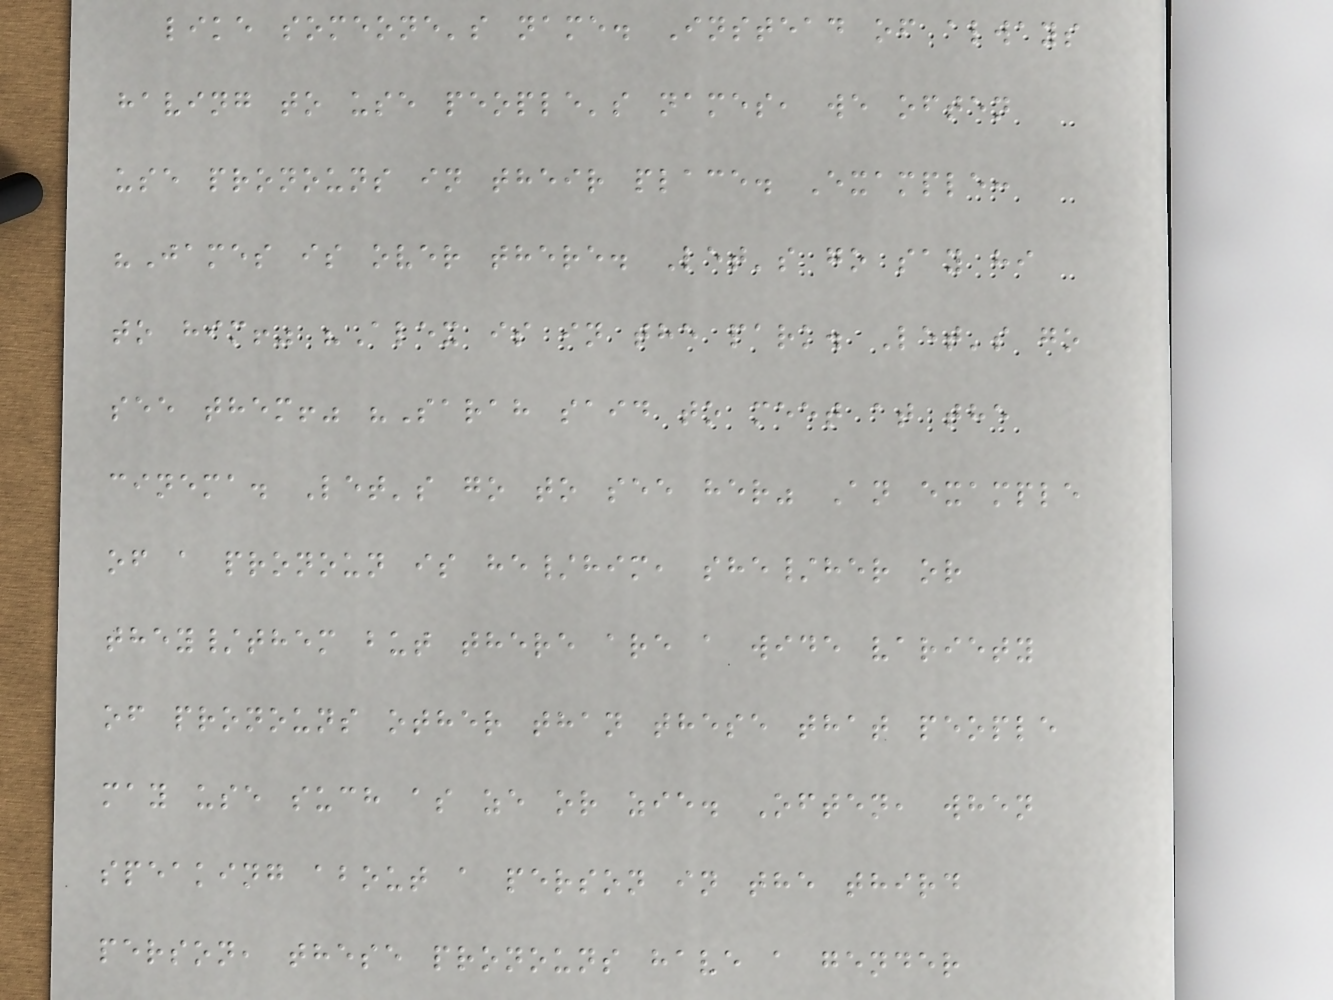like someone's name. Instead of always
having to use people's names, we often
use pronouns in their place. Example:
"James is over there. Let's go say hi
to him!" "Alex is in the park. Let's go
see them!" "Sarah said to meet at the
cinema. Let's go to see her" An example
of a pronoun is he/him, she/her or
they/them but there are a wide variety
of pronouns other than these that people
may use such as ze or zie. Often, when
speaking about a person in the third
person, these pronouns have a gender
